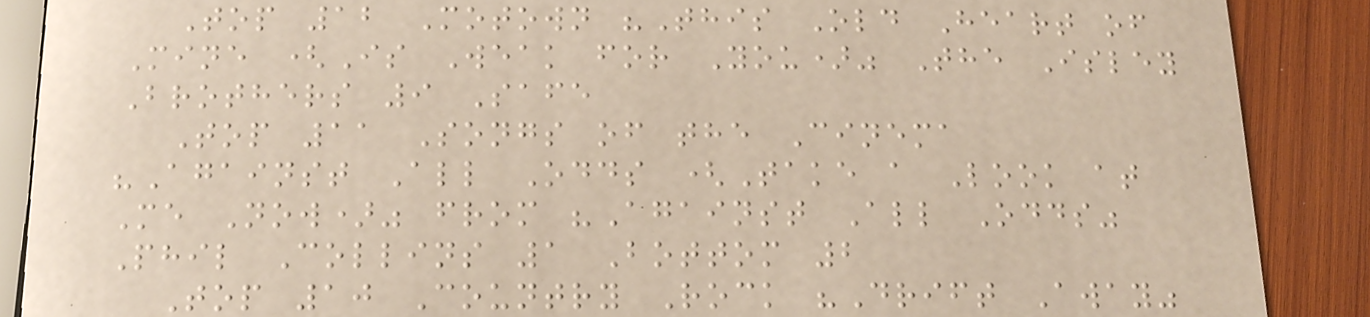Top 12 Motown "This Old Heart of
Mine (Is Weak for You)" The Isley
Brothers 9 Safe
Top 11 Songs of the Cinema
"Against All Odds (Take a Look at
Me Now)" from "Against All Odds"
Phil Collins 1 Bottom 2
Top 10 Country Rock "Drift Away"
